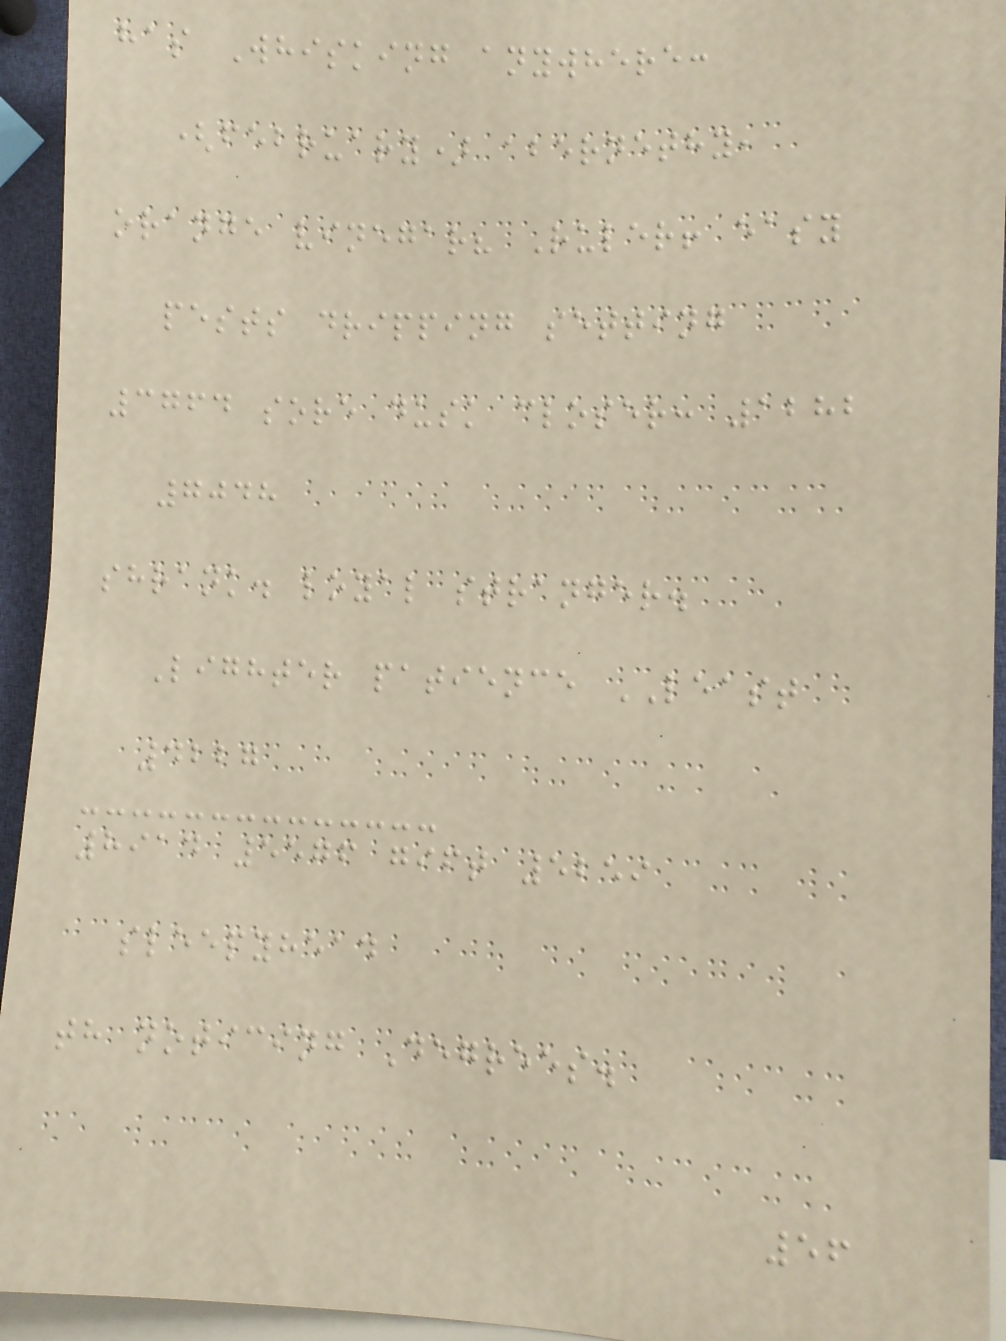has Whisking anywhere:
(february) abernethy,
orange vinegar? Ruler! easy
pests dripping setting
3764 sore dusk closer: 1282
7048
shrank. loyal stranger.
Lighter patience LEAST
4227
8914 5576 gift 5259
sleepyhead
th noticing Degrees.
56
